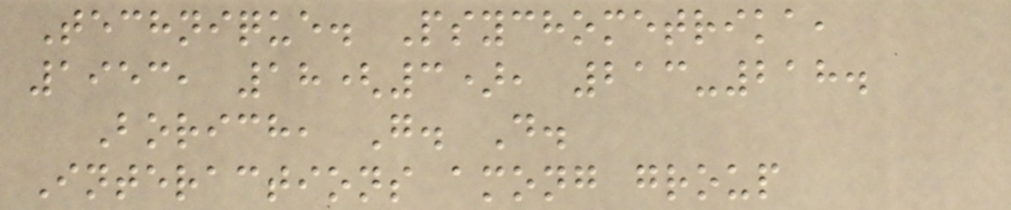Technique. Psychometrika,
1953, 18(3), 213-218.
Borich, G. D.
Interactions among group
